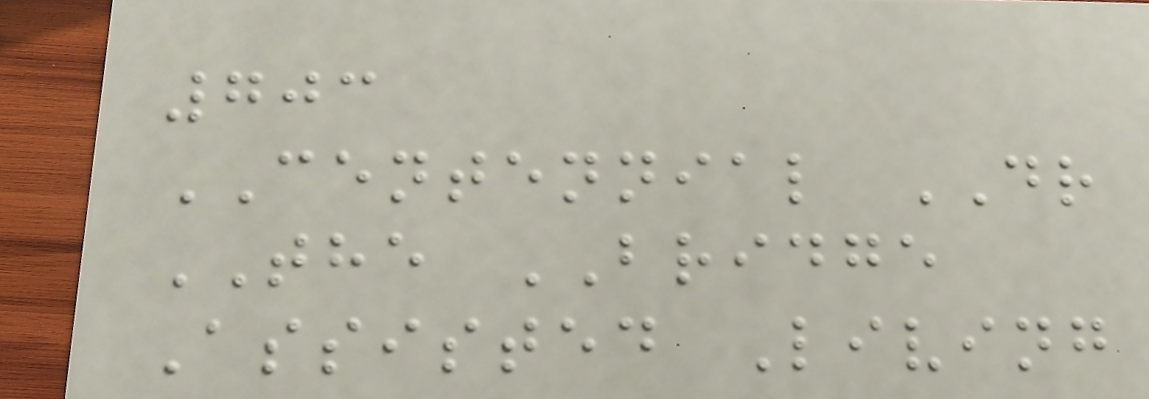703
CENTENNIAL DR
THE BRIDGE
Assisted Living
